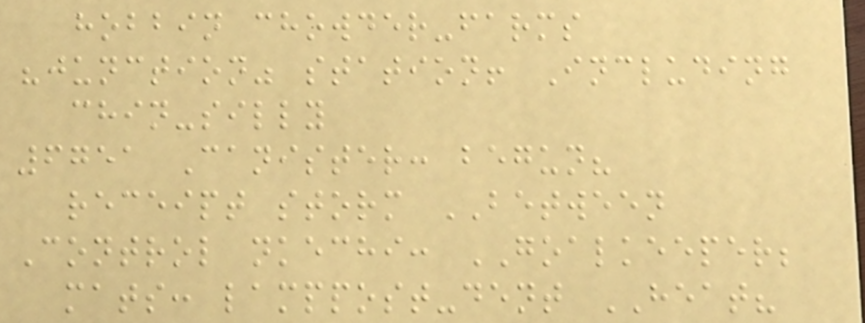hobbin chowder-farms
"junction" station! Including
chin-silly
6751 Canister: begun?
receipt storm BETWEEN
Control nkechi: GOALKEEPER;
mats: lamppost-dent HEAT?
